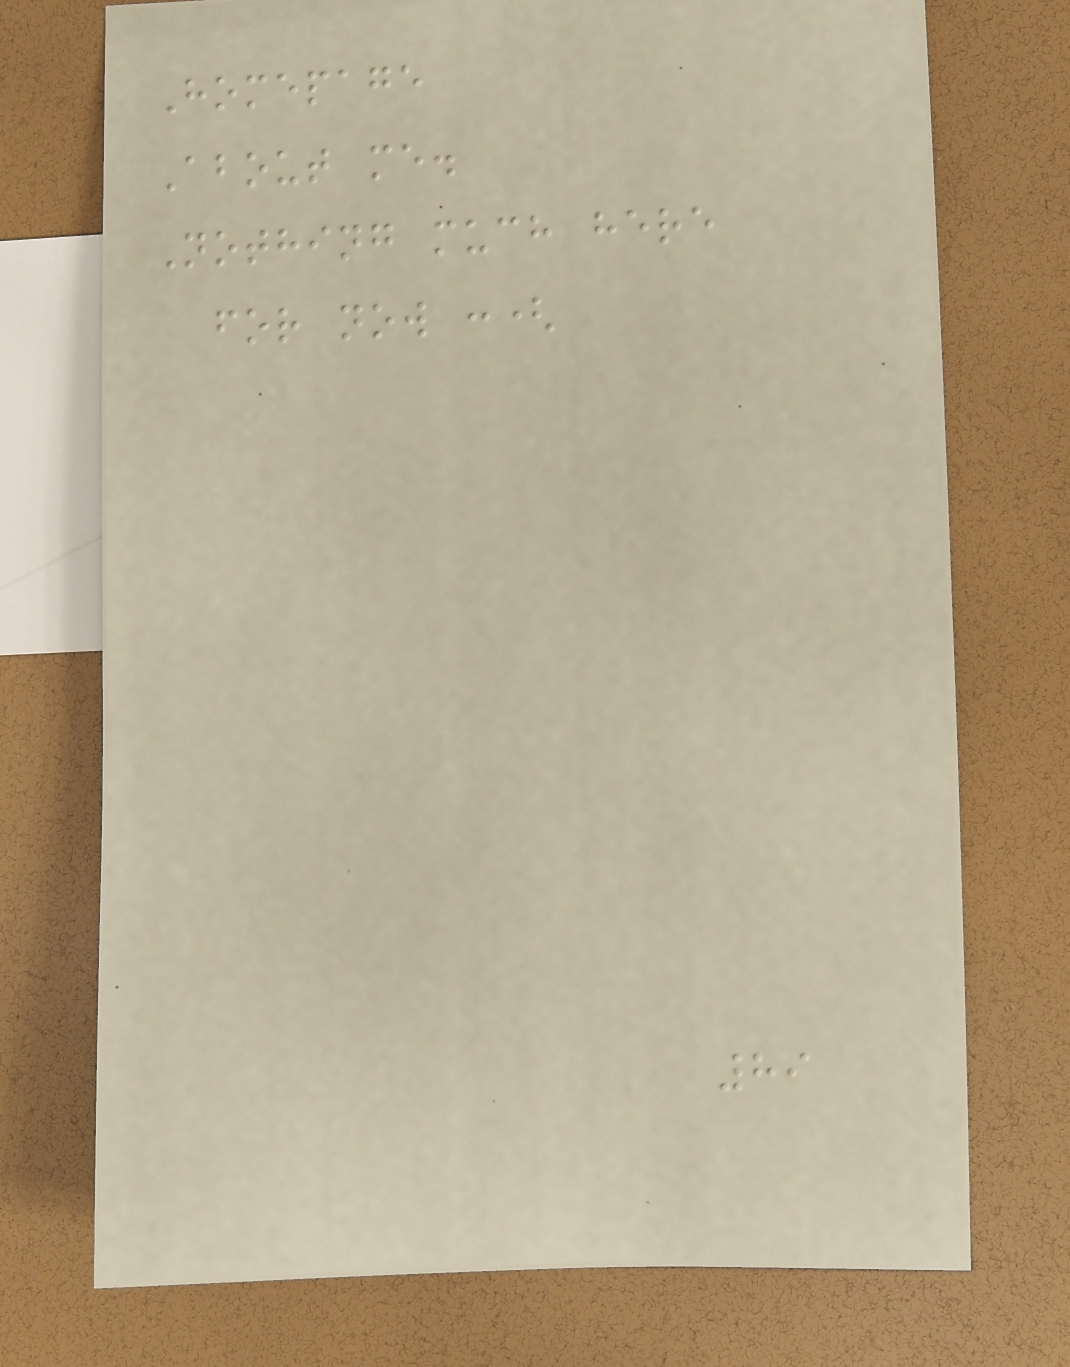Homepage
About me.
Nothing much here
for now :(
89
